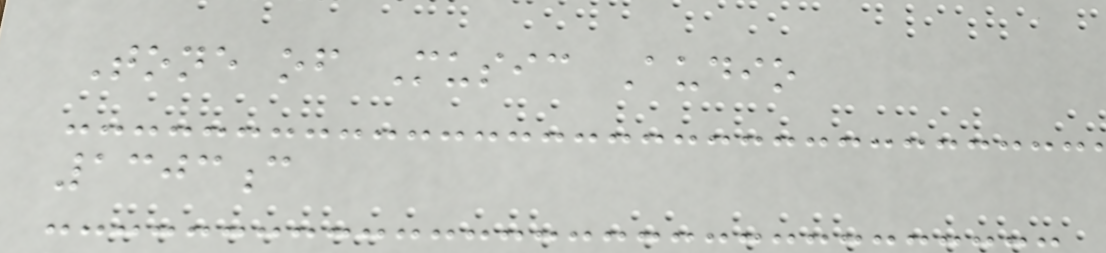Tone of Music Audio
1303c
